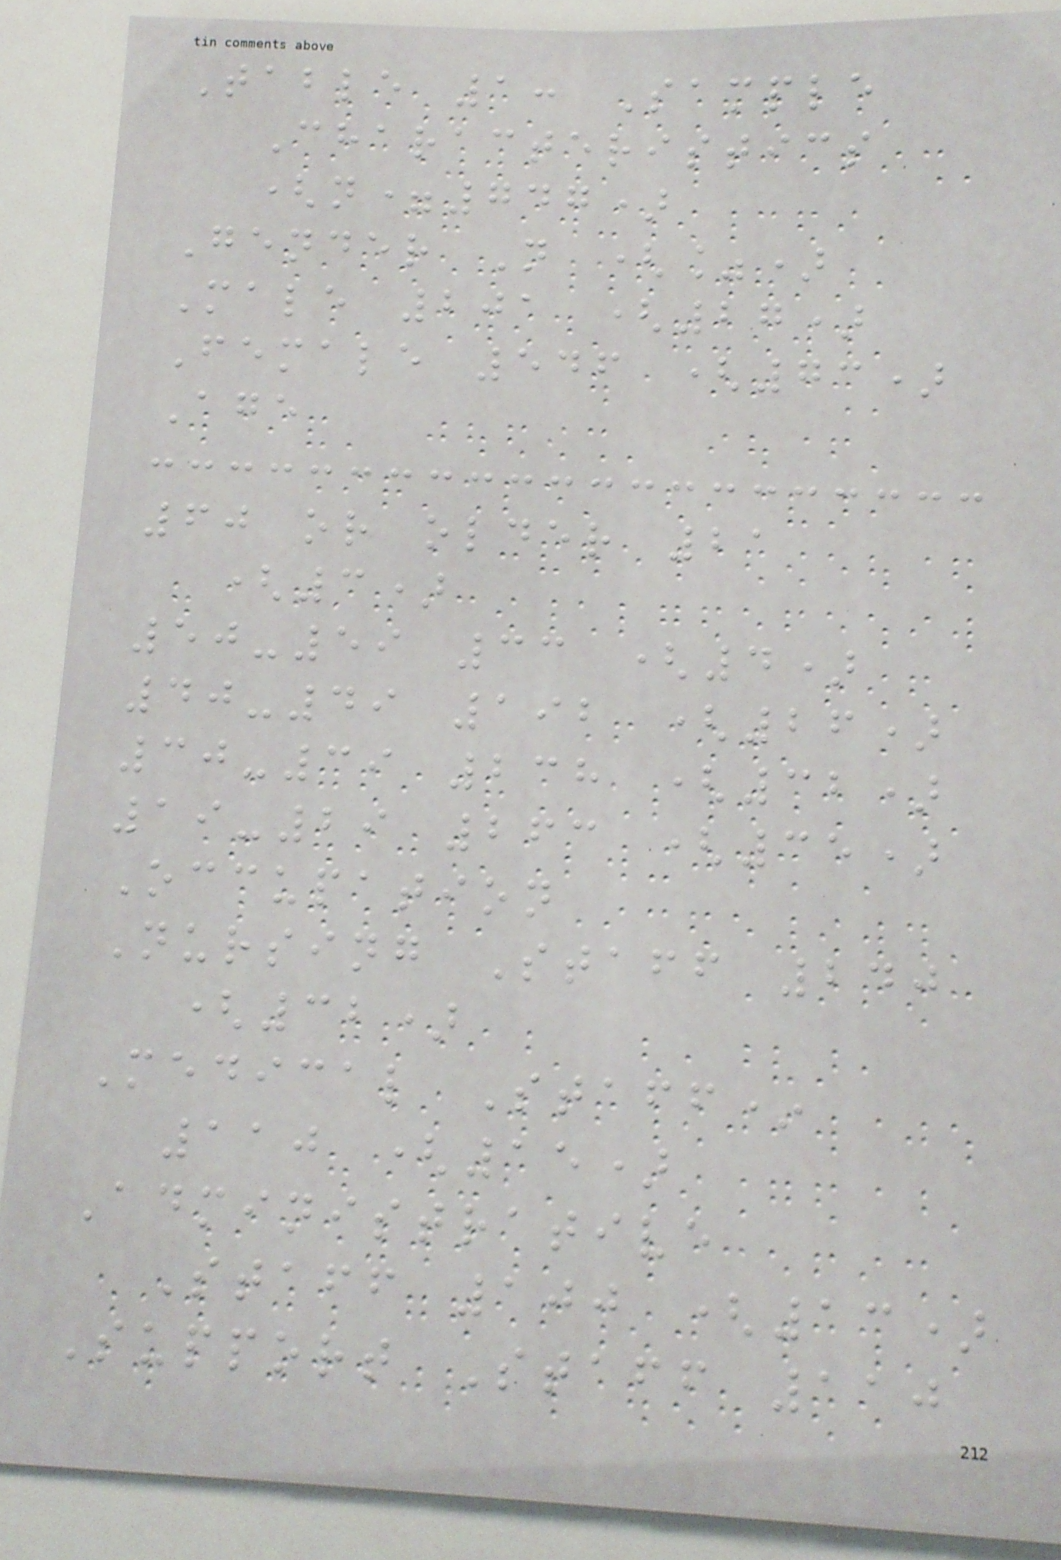Table 1: Sample
Characteristics
(n=747)
Gender N (%)
Male 201 (27)
Female 546 (73)
Age
60 or older 21
(3)
50-59 33 (4)
40-49 192 (26)
30-39 238 (32)
19-29 263 (35)
Occupation
Nursing Staff 240
(32)
Medical Staff*
110 (15)
Administrative
Staff 100 (13)
Support Staff 110
